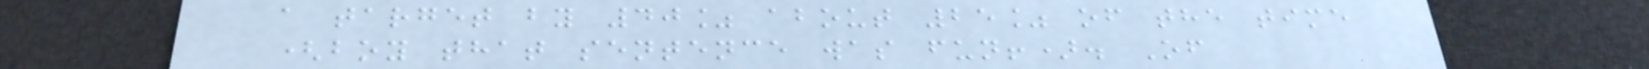a target by 40% about 25% of the time
(boy that sentence was fun!). Of
